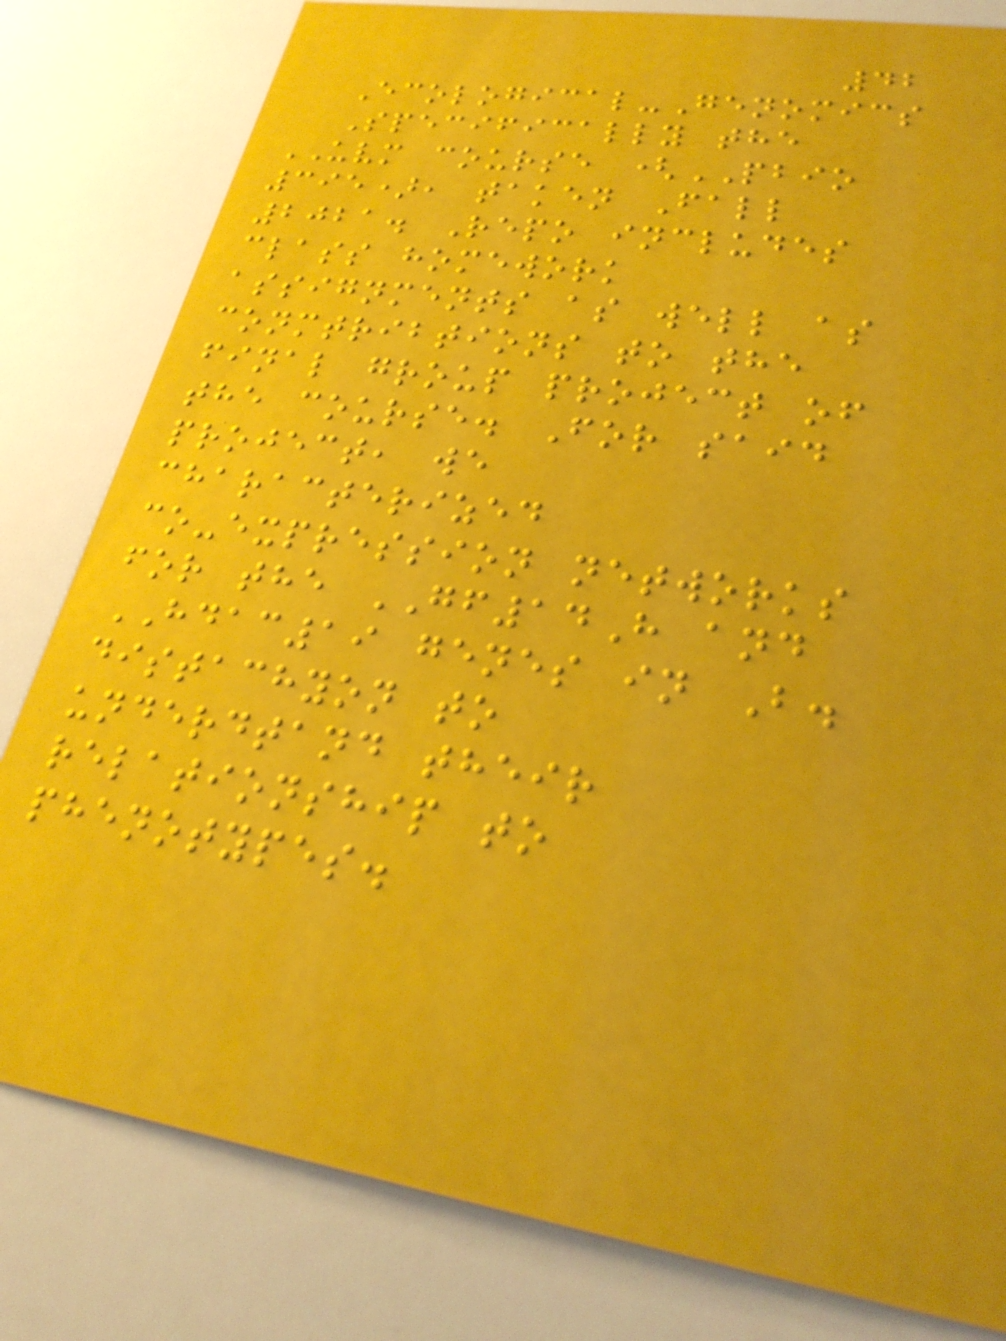42
Ecological-Genomics
Specifically the
UVM course (PBIO
395), taken Fall
2021. Repo includes
class homework
assignments as well as
conmtribtions to the
final group project of
the course. For said
project, we
characterized
co-expression networks
for the GF14H and
HDAC19 genes in B.
distachyon to
underdtand their
relationship to
phenotypes.
